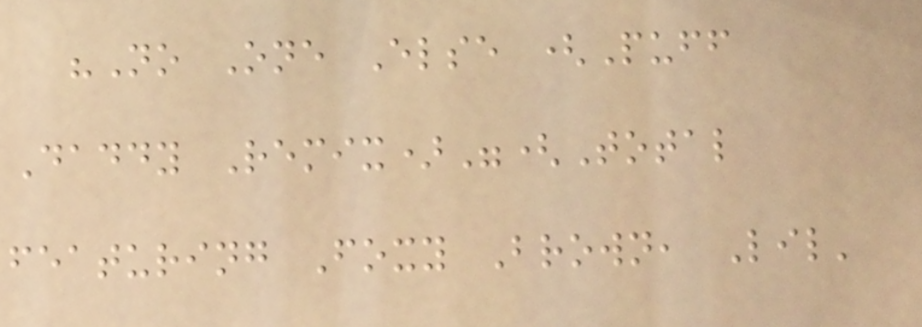"No One Else (Puff
Daddy Remix)"(Total
featuring Foxy Brown, Lil'
